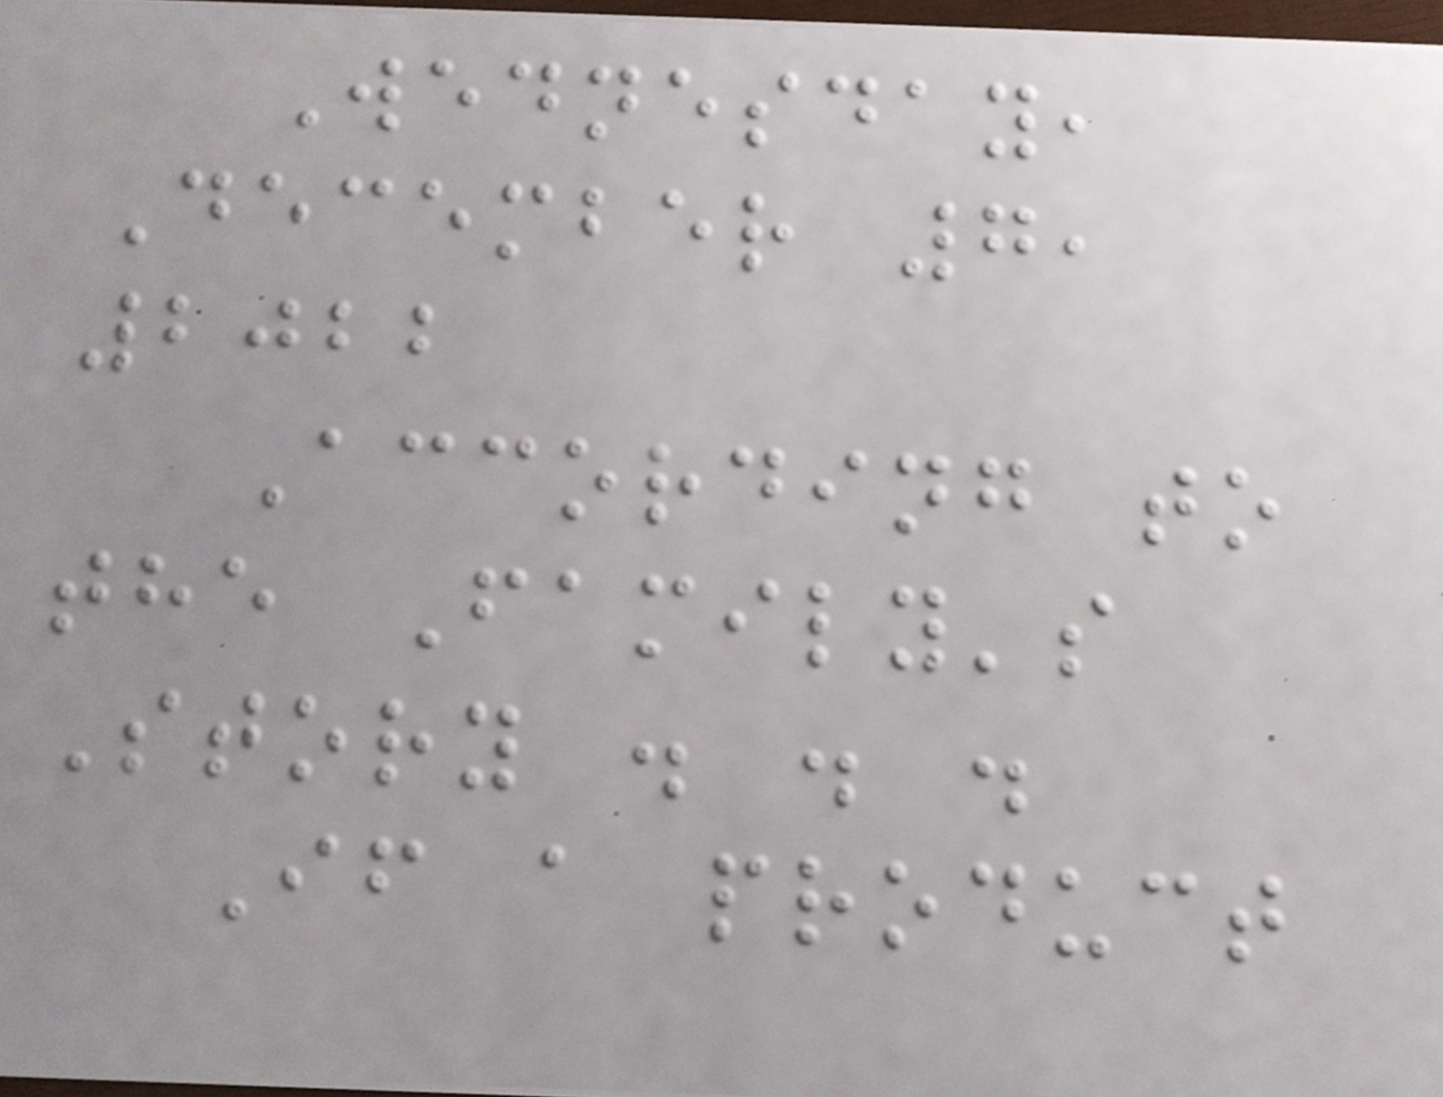Wednesday,
December 7,
2022
According to
the Family's
Story . . .
If a product
